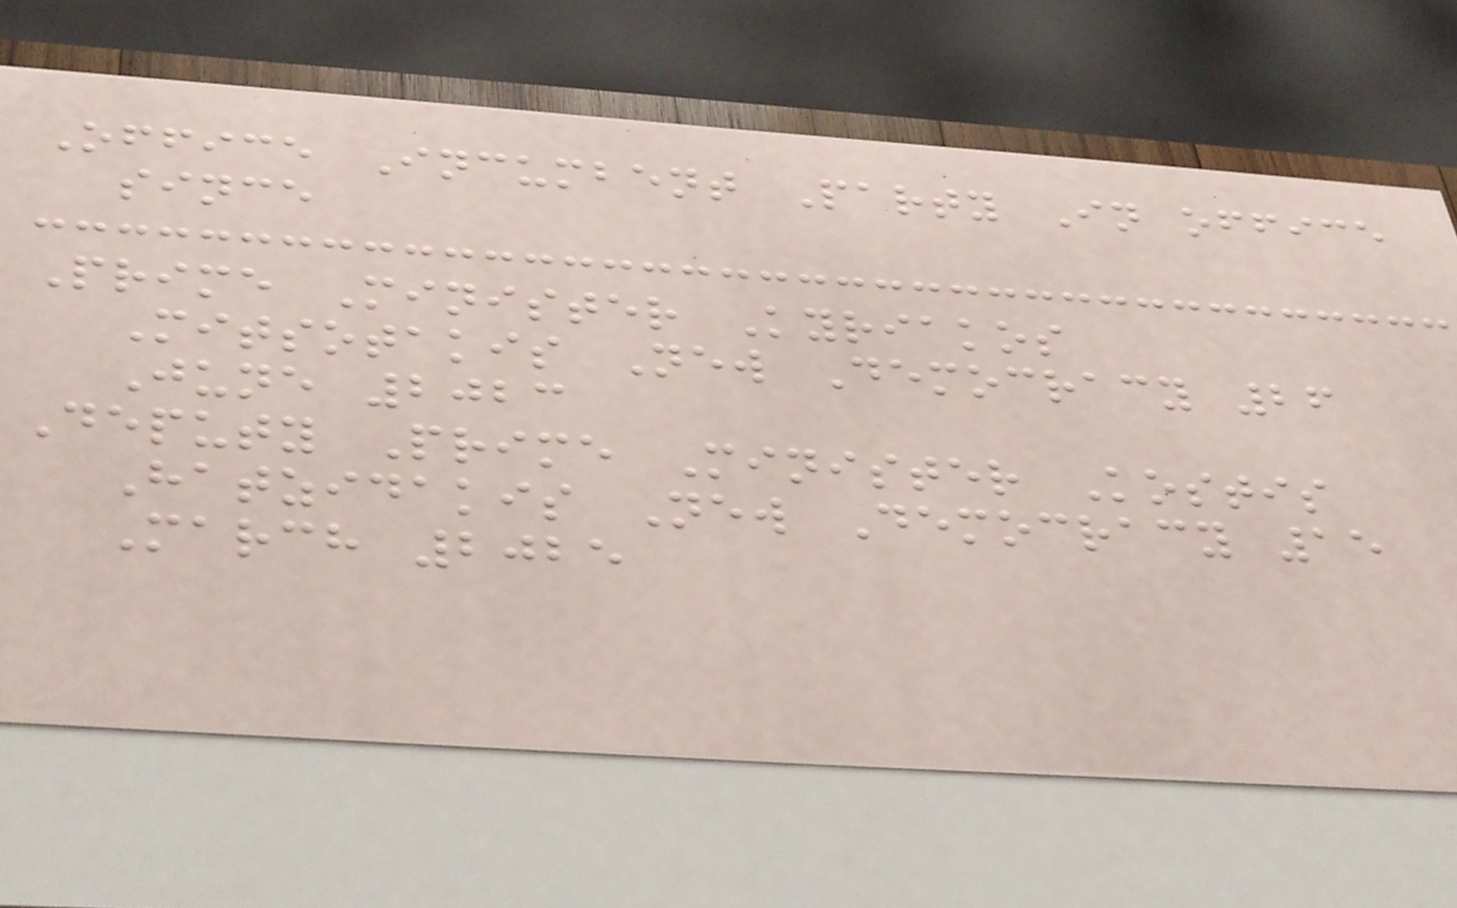Office Incumbent Party In office
since
Prime Minister Kyriakos
Mitsotakis New Democracy 26
June 2023
Deputy Prime Minister Kostis
Hatzidakis New Democracy 15
March 2025
